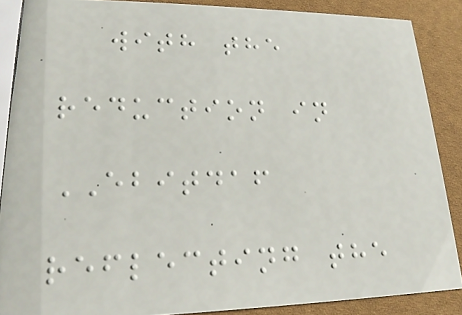with the
reduction in
EBITDAF
reflecting the
